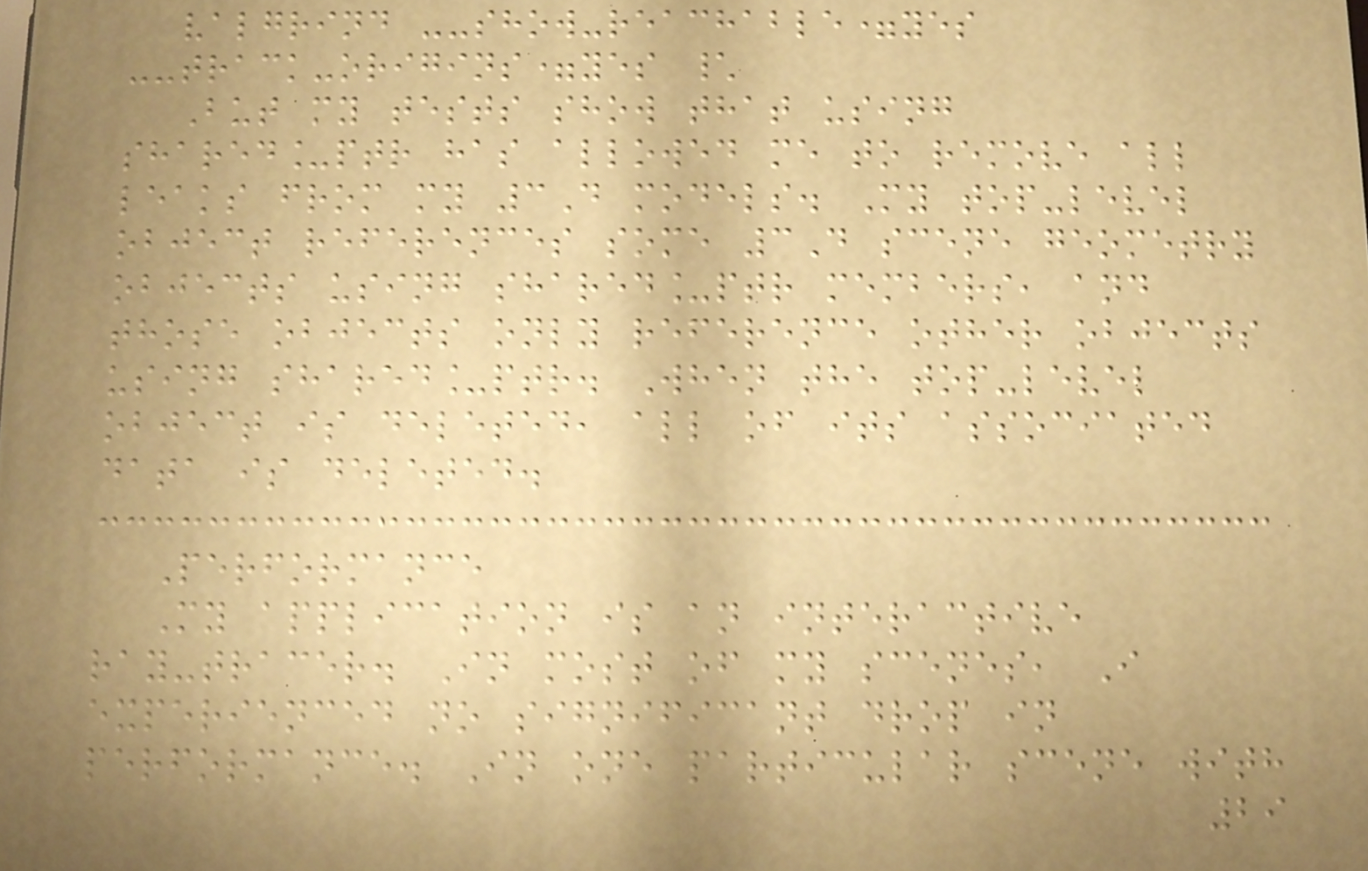valgrind --show-reachable=yes
--track-origins=yes \
But my tests show that using
shared_ptr has allowed me to remove all
leaks from my 3D models. My top-level
object references some 3D scene geometry
objects using shared_ptr members, and
those objects only reference other objects
using shared_ptr. When the top-level
object is deleted, all of its associated
data is deleted.
Performance
My application is an interactive
ray-tracer. In most of my scenes, I
experienced no significant drop in
performance. In one particular scene with
29
